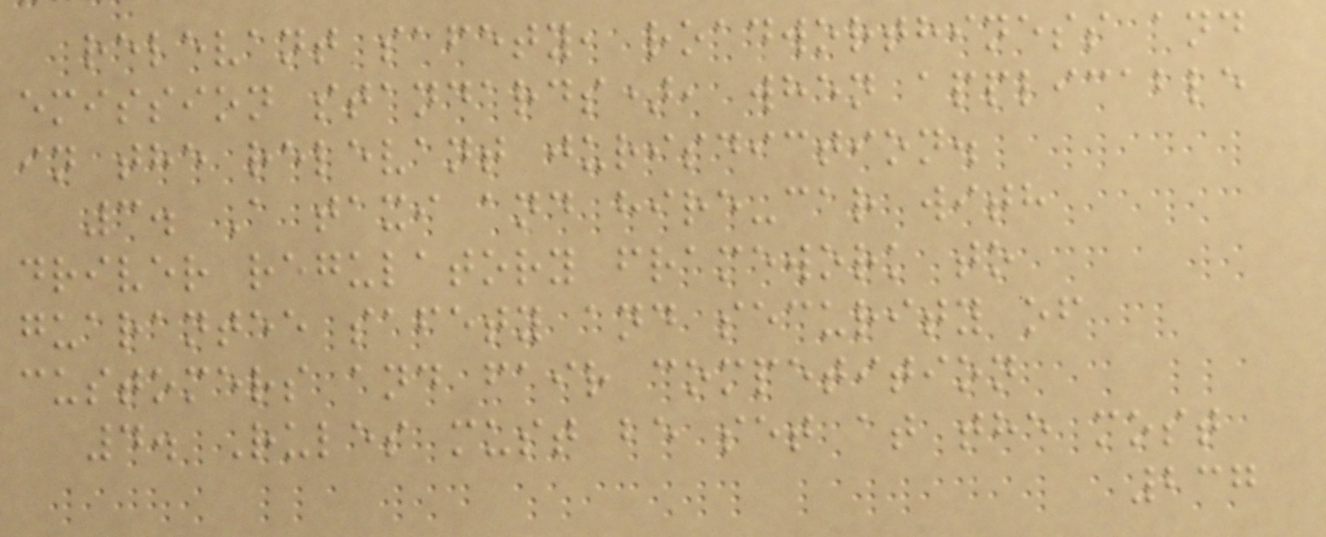relevant safety, roadworthiness and
emission standards), when applicable
in the relevant jurisdiction.
3. A taxi and hire-car with
driver regulatory framework to
guarantee safety and security of
customers and fair competition
4. Rules must be set at the most
237
